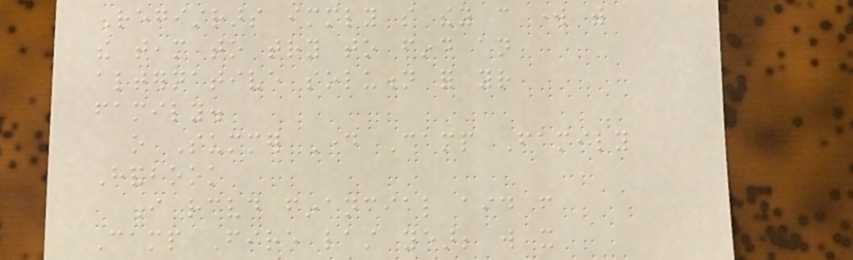Registrars immediately so they can work with
the team to try to find an
alternative solution for your
family.
o Summer Day Camp Family
Handbook
I received financial aid from
Camp Fire last year; will it
